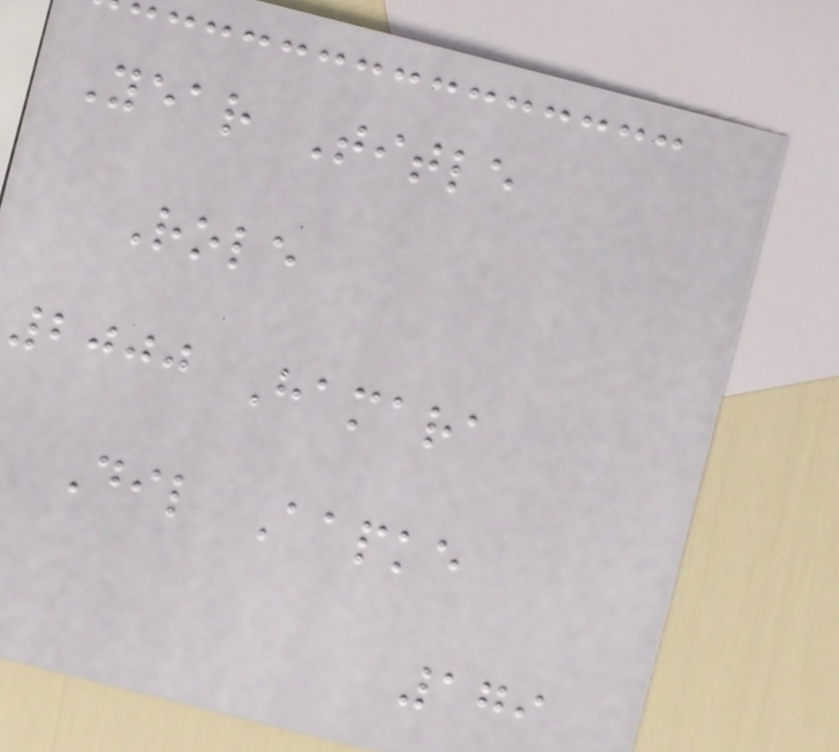Year Title
Role
2000 Hamara
Dil Aapke
179
